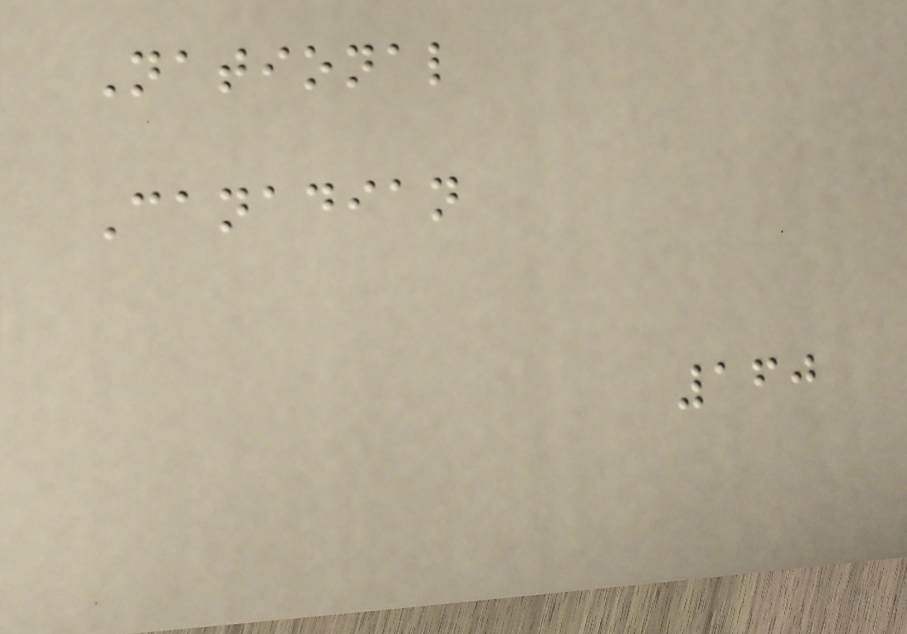National
Canadian
160
